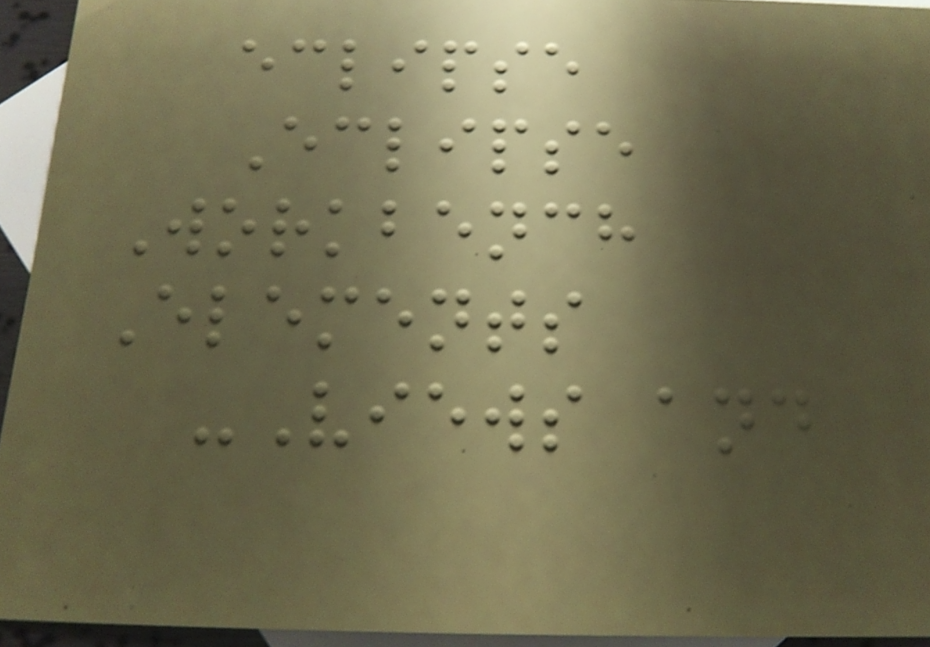eclipse
Eclipse
Workbench
Elements
-Views and
